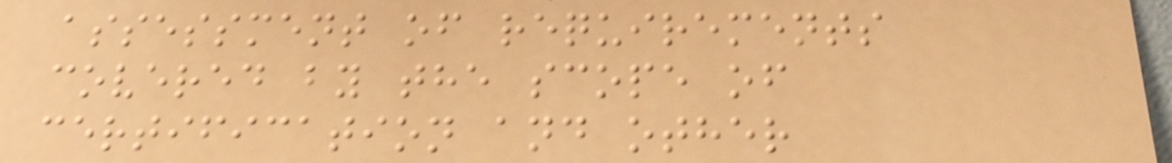assessment of requirements
covered by the scope of
certification and other
